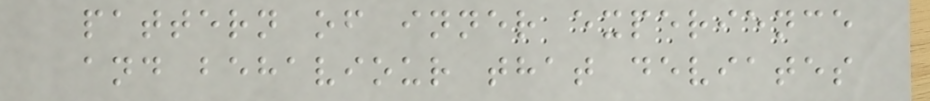pattern of inner experience
and behaviour that deviates
